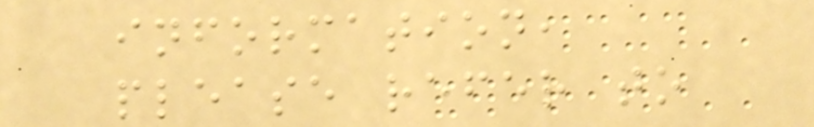information,
please refer to
